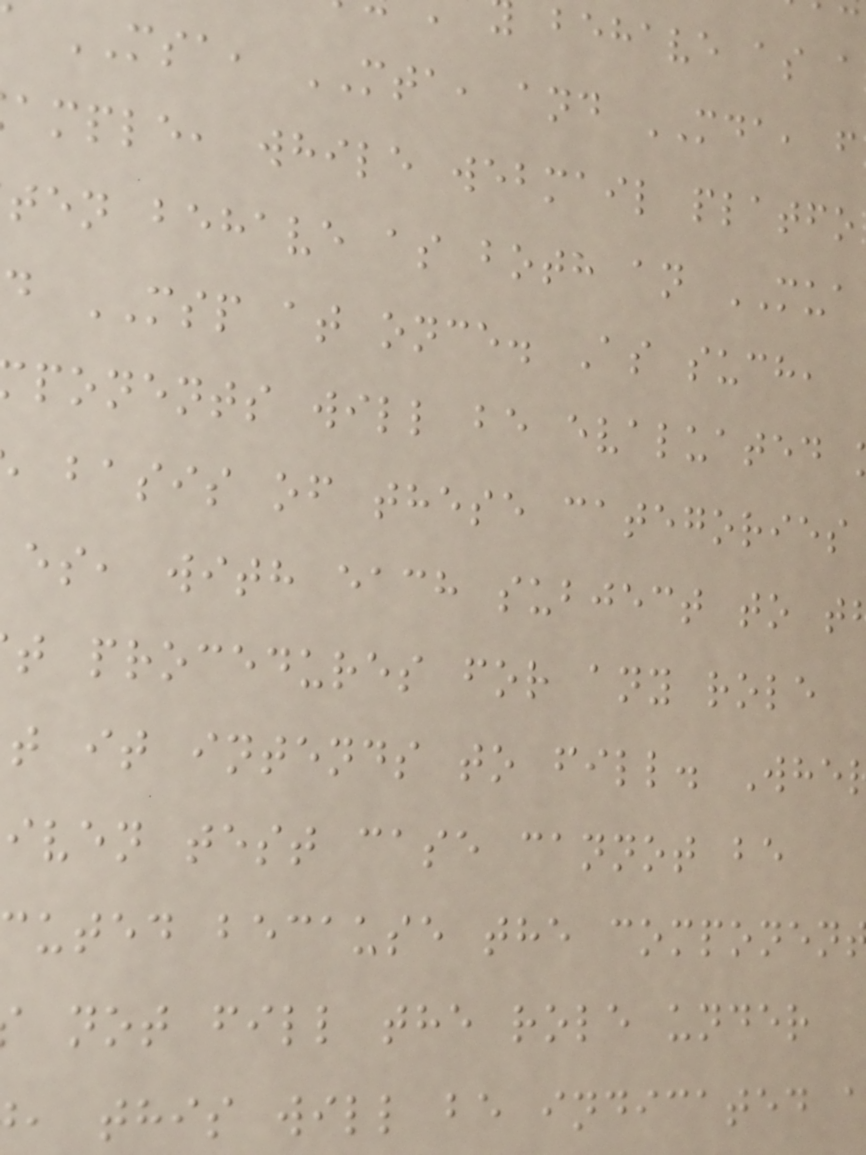behave as a
MSA, MTA, and MDA, f
ample, while webmail platfo
ten behave as both an MUA
d MSP at once. As such,
ponents will be evaluated
basis of these categories
es, with each subject to t
t procedures for any role
t it intends to fill. Whe
iven test case cannot be
uted because the componen
not fill the role under
, this will be indicated a
